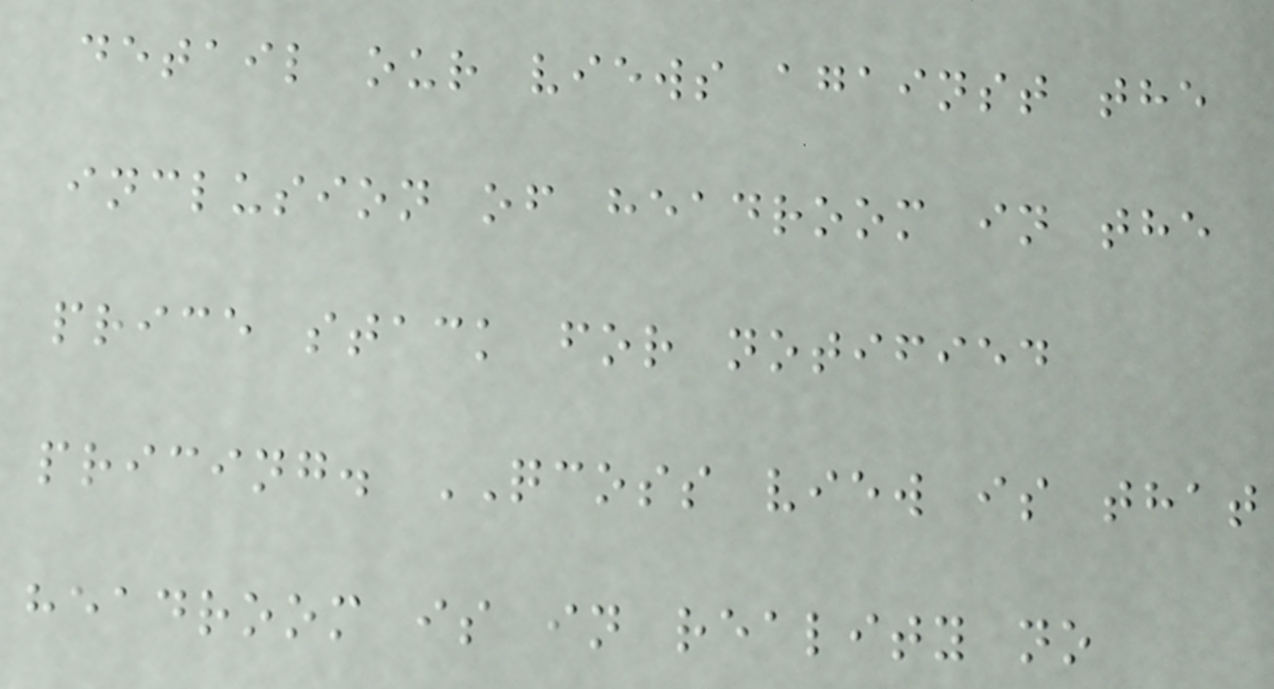detail our views against the
inclusion of headroom in the
price stack for notified
pricing. QCOSS view is that
headroom is in reality no
